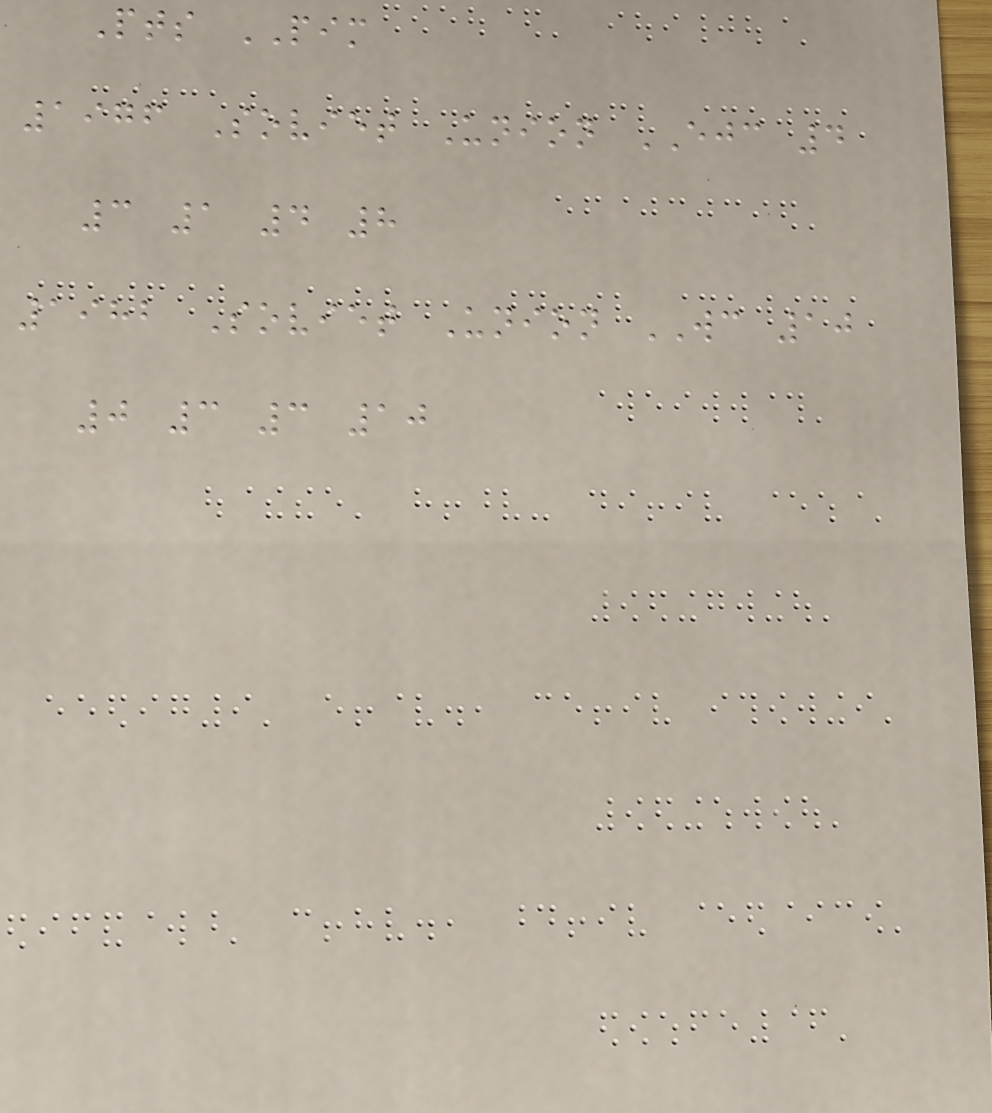Pts PIM
1976 Soviet Union EJC 4
3 1 4 8
1982 Soviet Union WC 10
0 3 3 10
